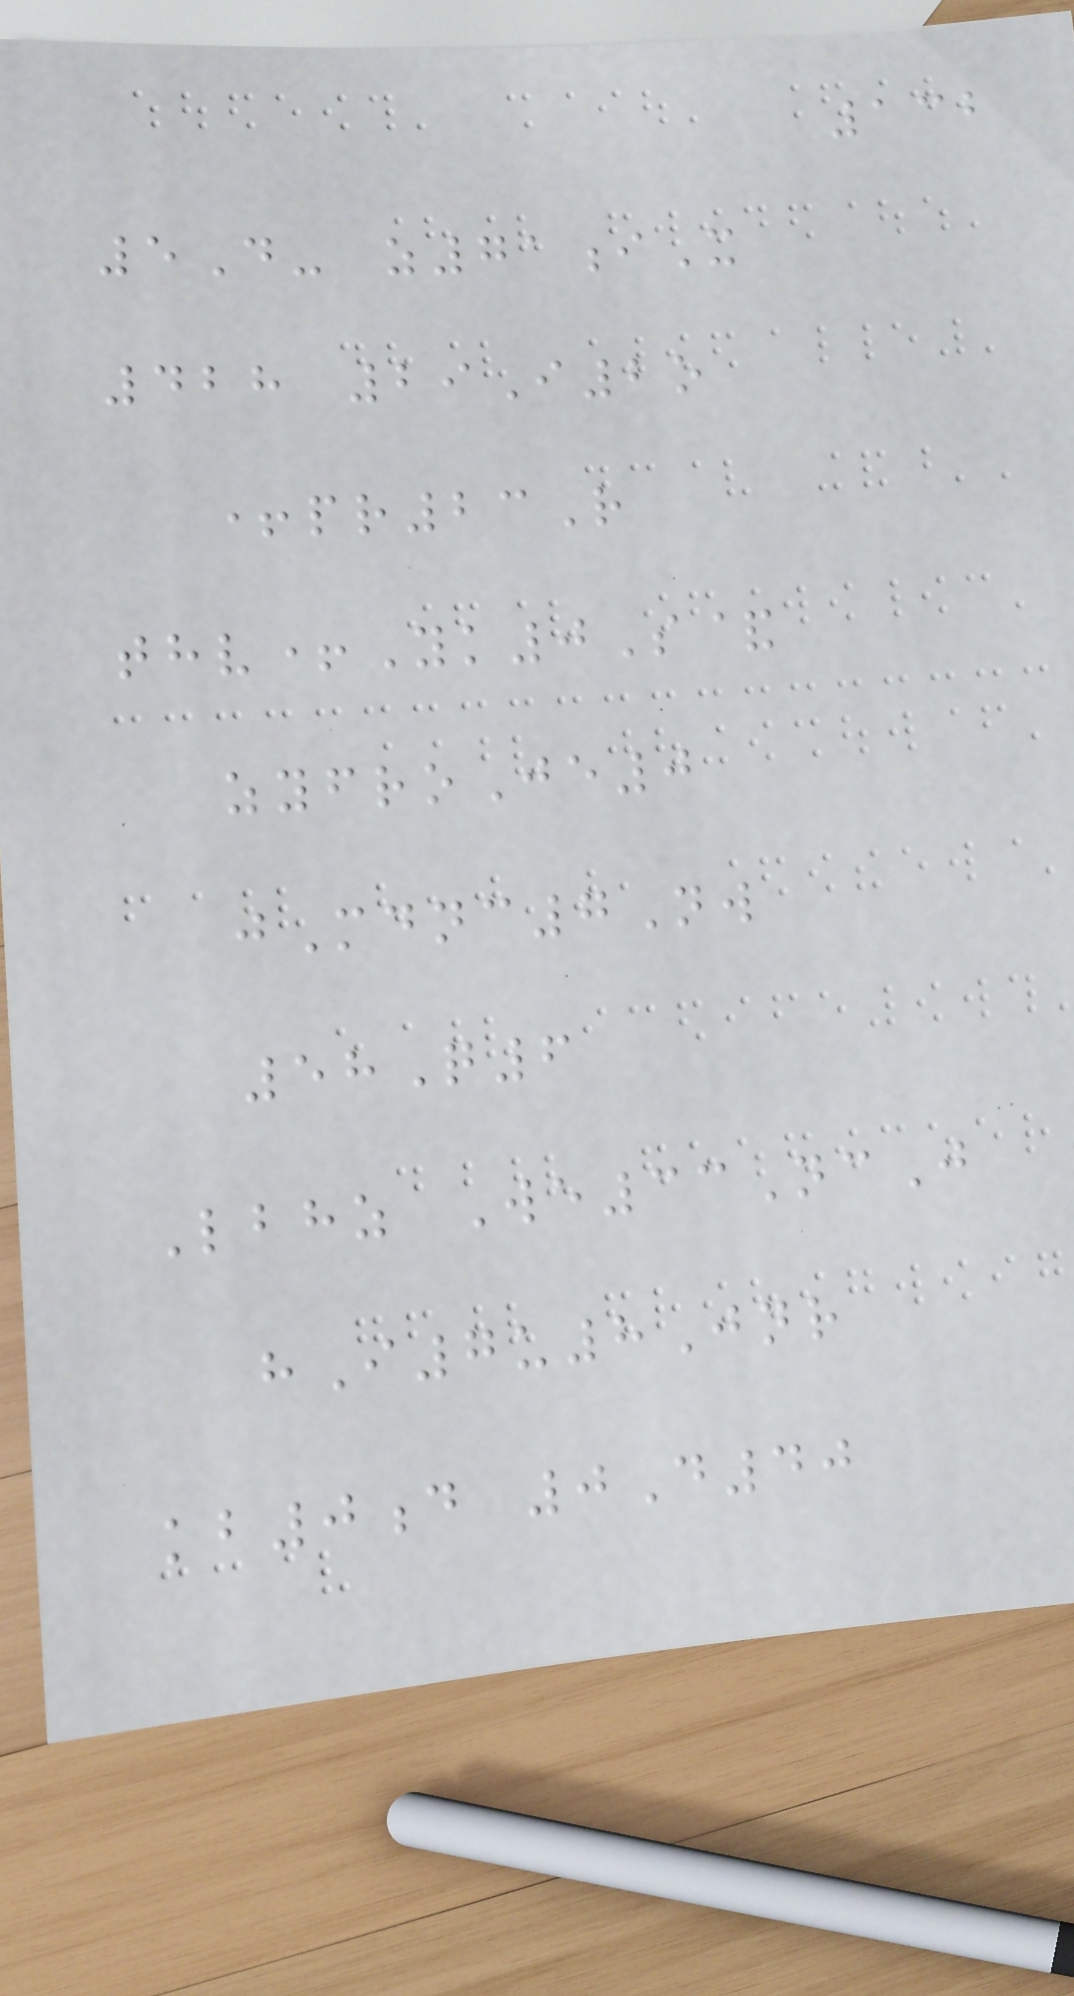132
5D- z71iX
428 29I2o
+pr23R
thv+Yk0S&
zyfroJe0
jMdnc7Nw
58Q6
Lbhz We33NcJ
hI7u8Jnr
kb0d 0D40
